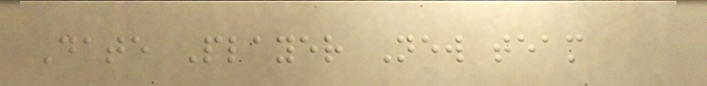Date Player New team
